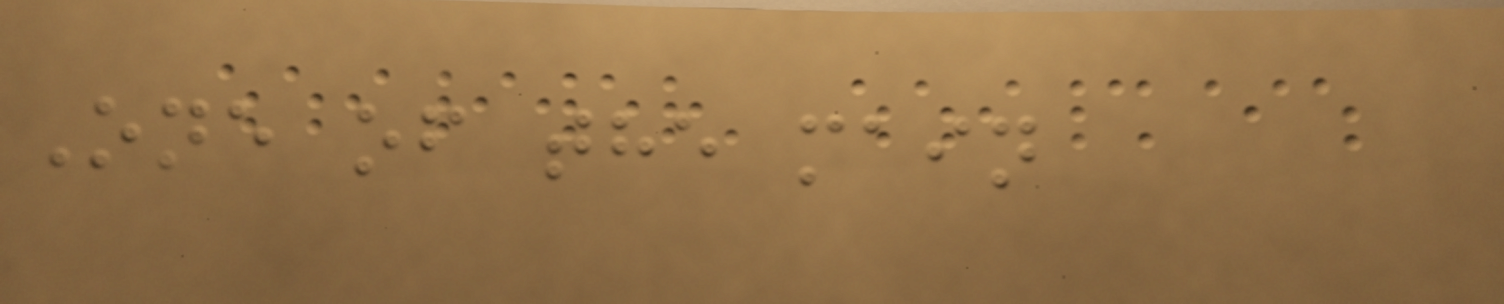One of the main
